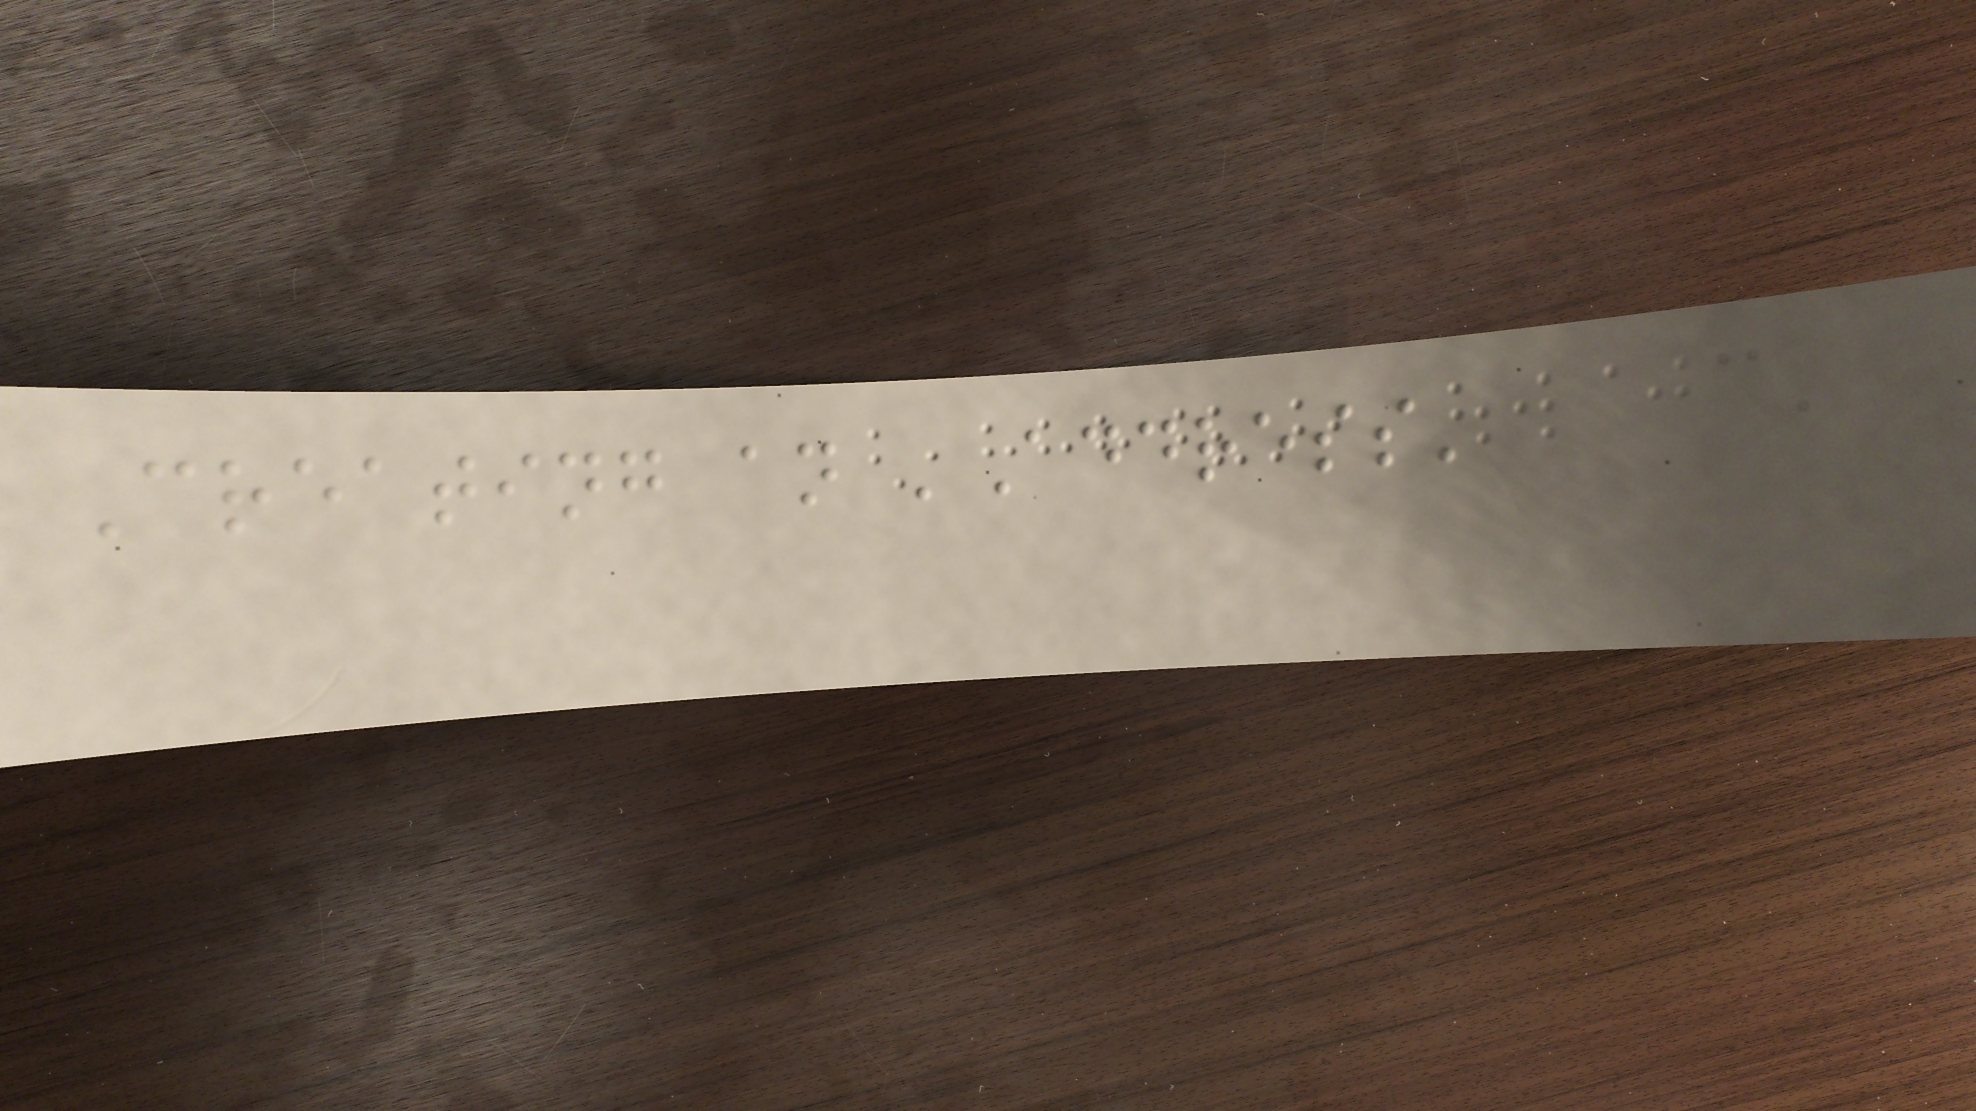Creating an 'Address'
